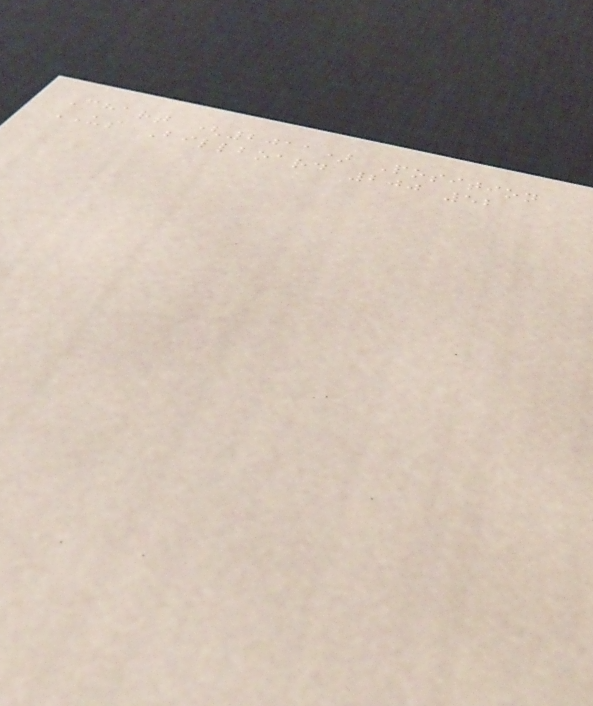Chart (2011) Position
US Billboard 200 52
